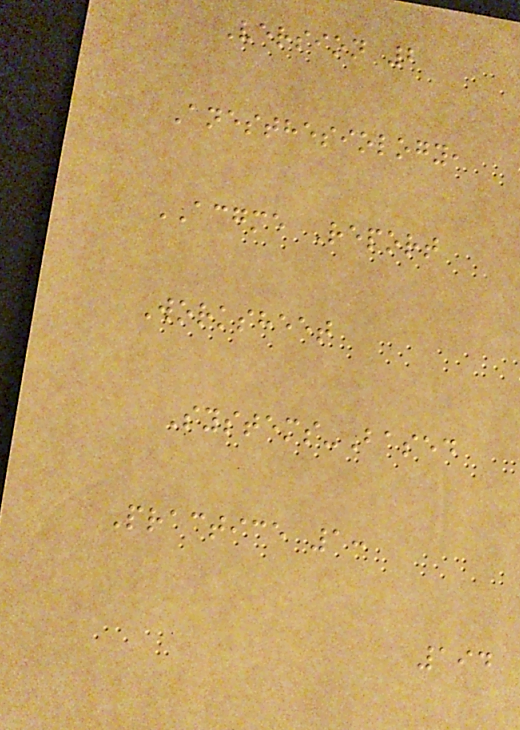Version 2
Anesthesiology,
ACGME Report
Worksheet
Systems-Based
Practice 1:
194
